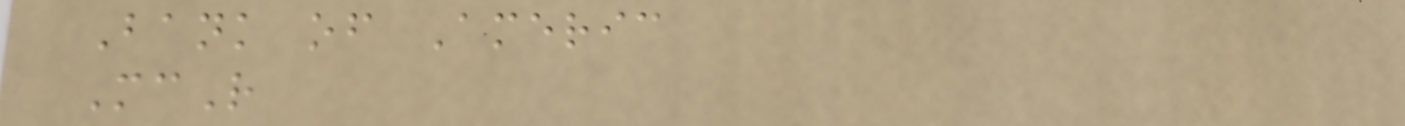Bank of Americ
McR
